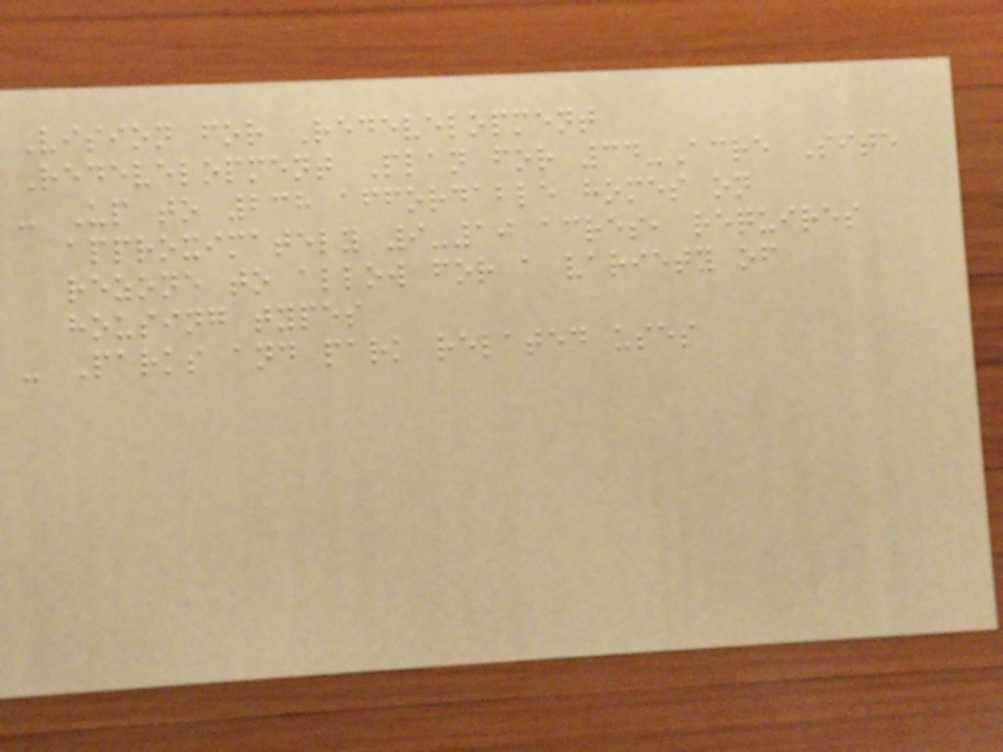Vision for Redevelopment
Redevelopment Plan for 34-Acre Site
- Up to 238 affordable homes on
approximately 9-10 acres, requires
rezone to allow for a variety of
housing types
- Parks and park related uses
